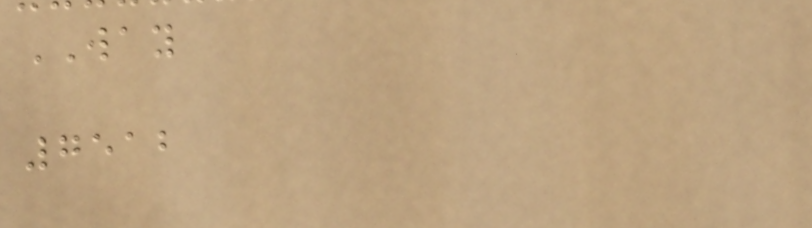WAY
7512
